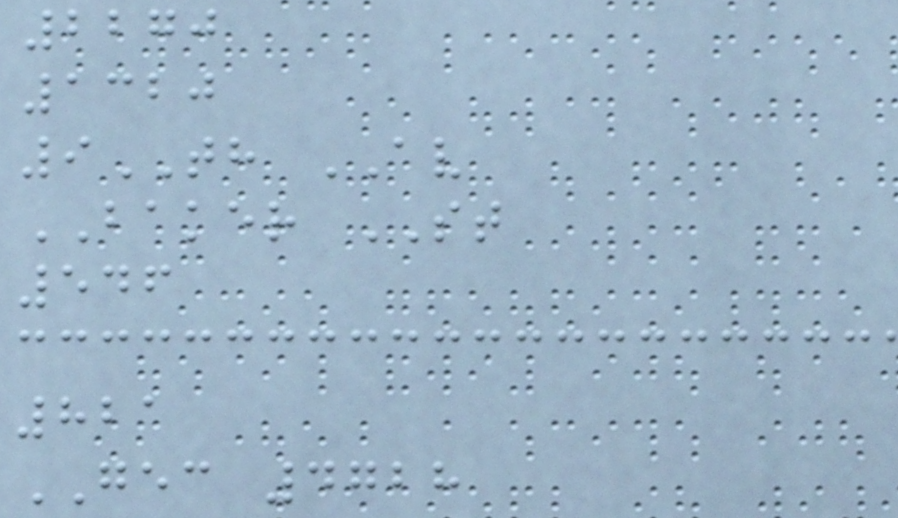2270
1320
9TH AV
BAKER ST
546
821
GEC 4728
